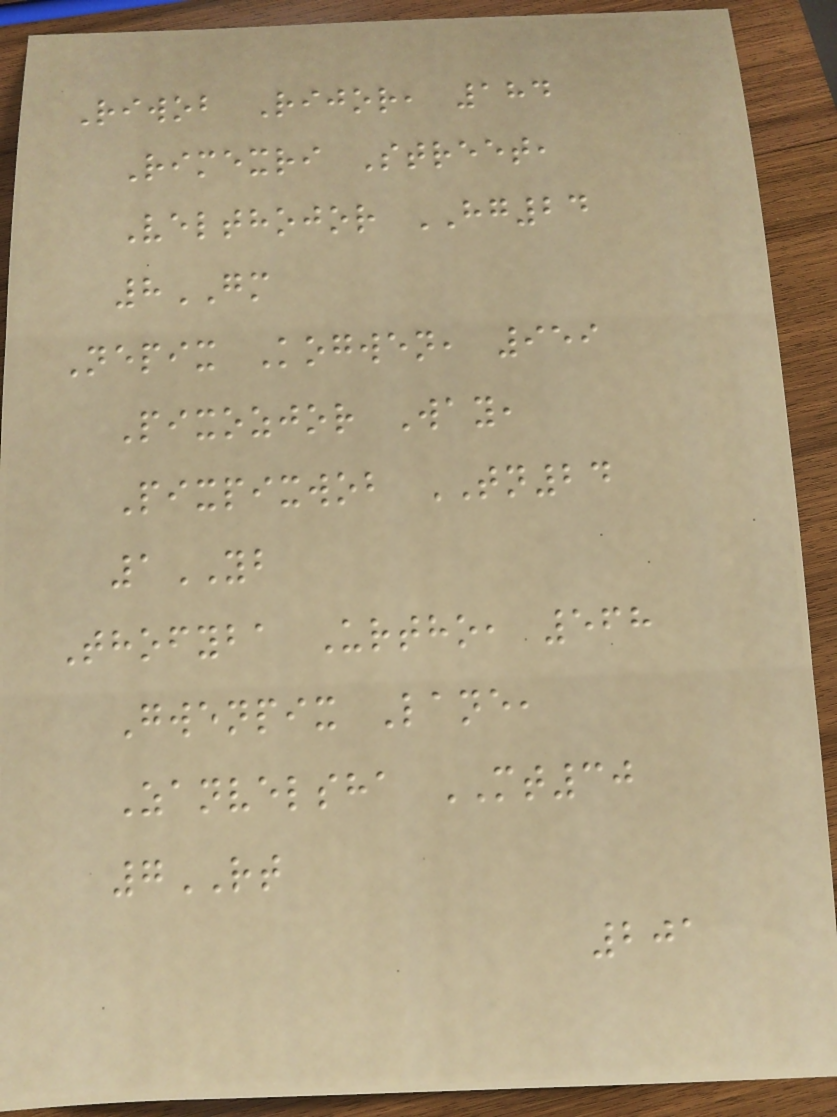Riwob Rijor, 184
Rimexri Street,
Velthojor HG24
8GM
Nepix Kogwen, 959
Pixozjor Way,
Pixpixwob TN24
1YB
Thofyba Urtho, 568
Gwenpix Lane,
Zanvelsha MT30
7RT
201
